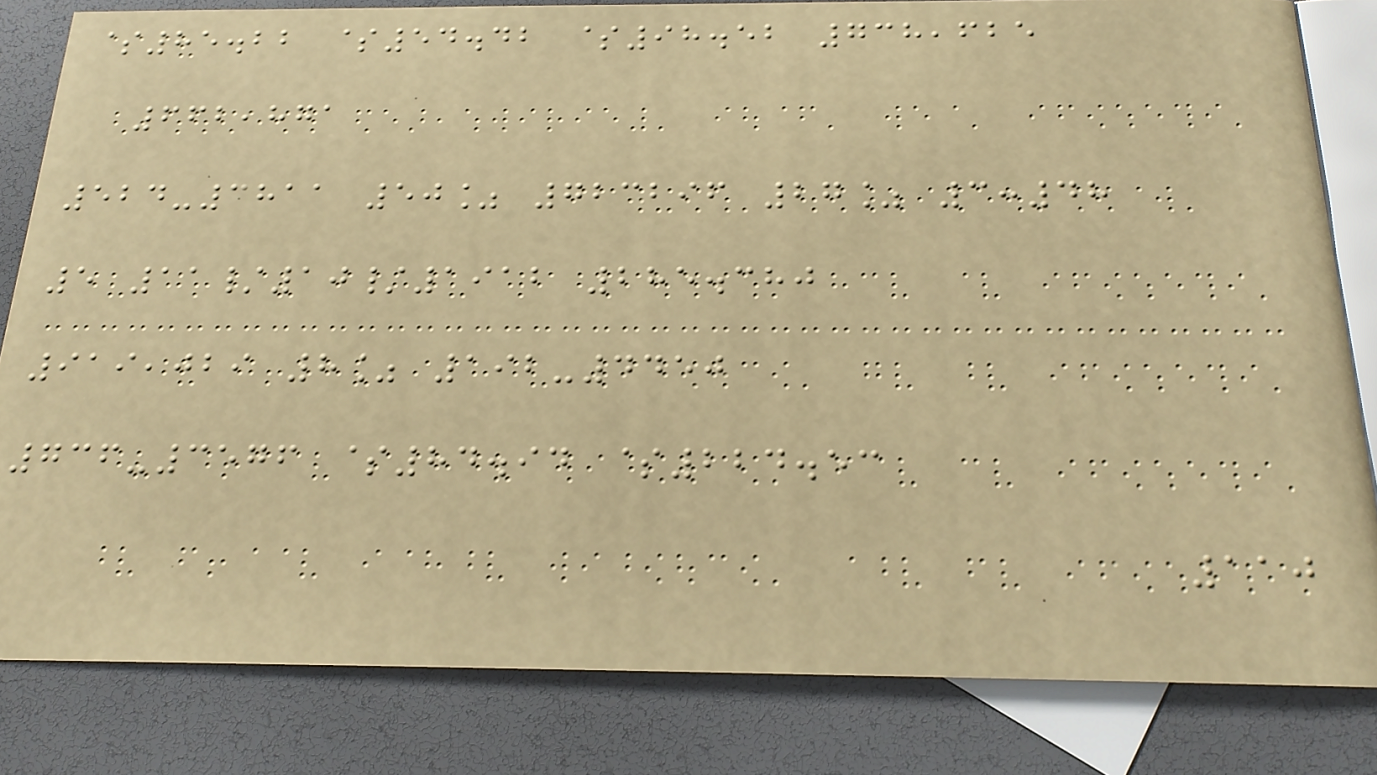$85.22 $54.42 $98.52 738,625
662,871
524-3811 50% 723296 27% 3:48
5 11/10/1912 285.380
919,029 8% 192-4450
736-3576 $84.94 $224.53
110
